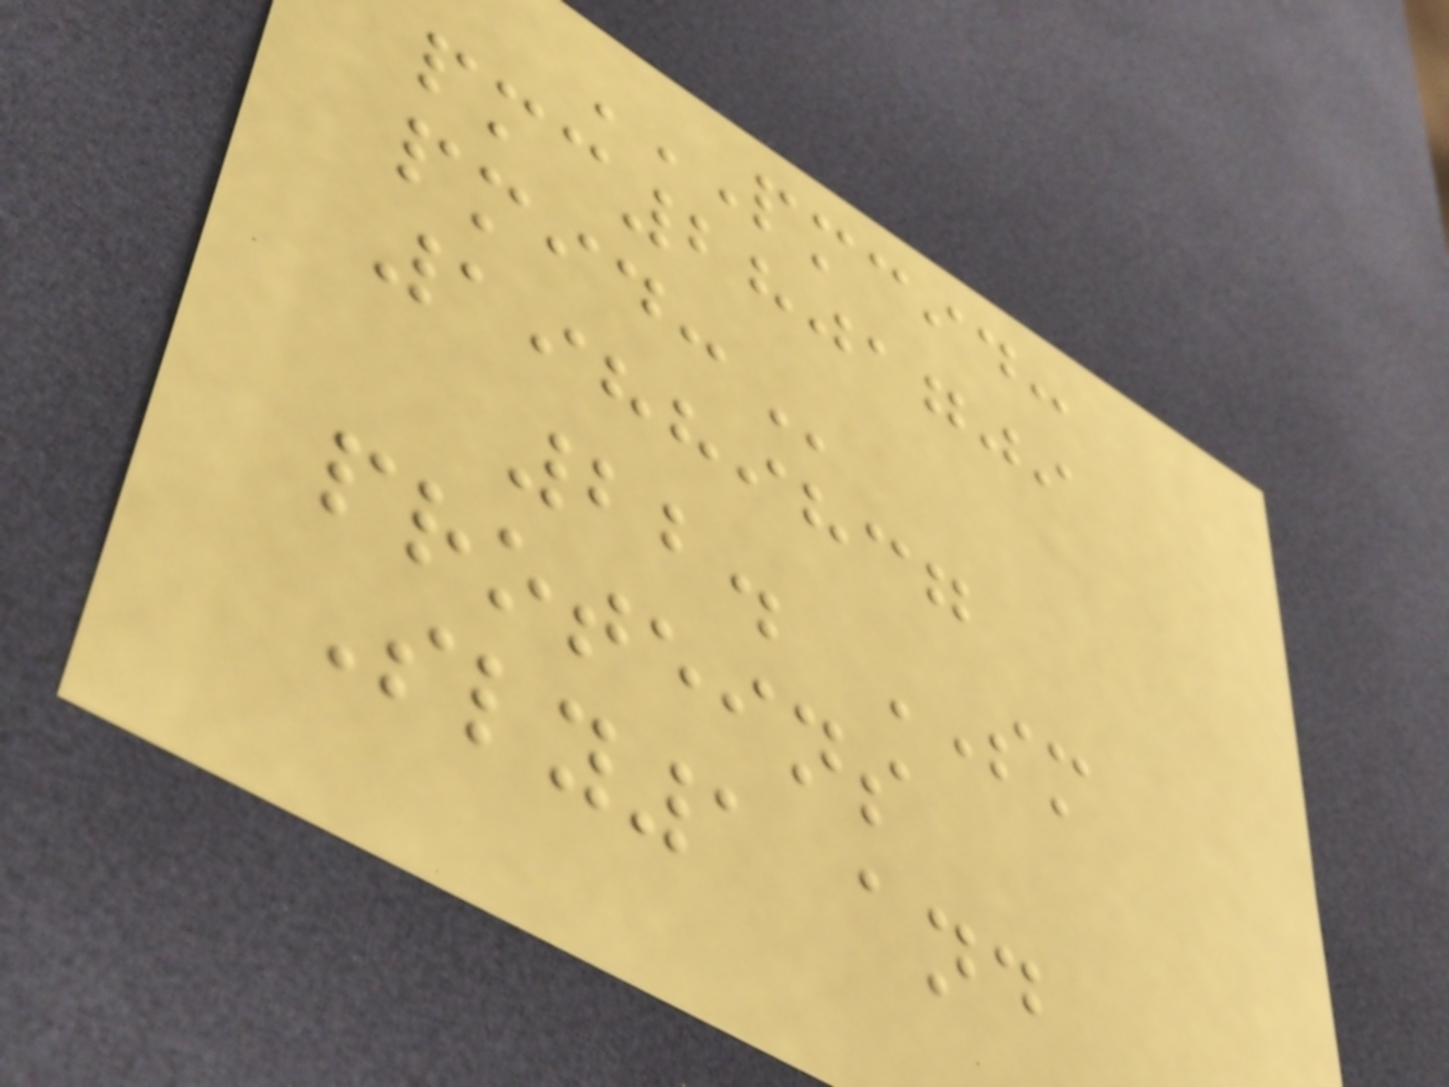PMCID:
PMC2801709
PMID:
19889837
22. SM
proteins
Sly1 and
